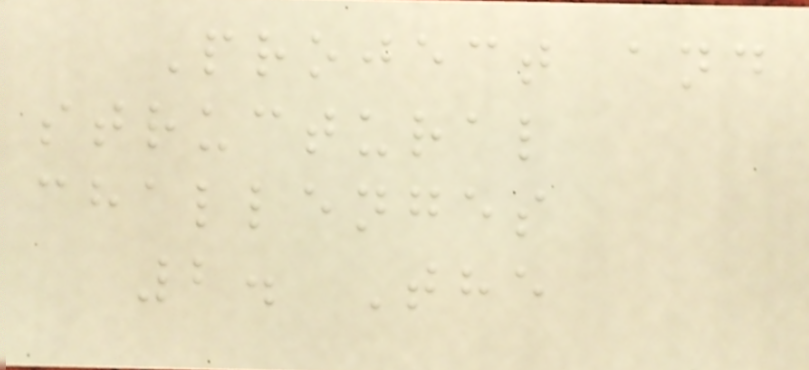Project and
structural
challenges
2. The
